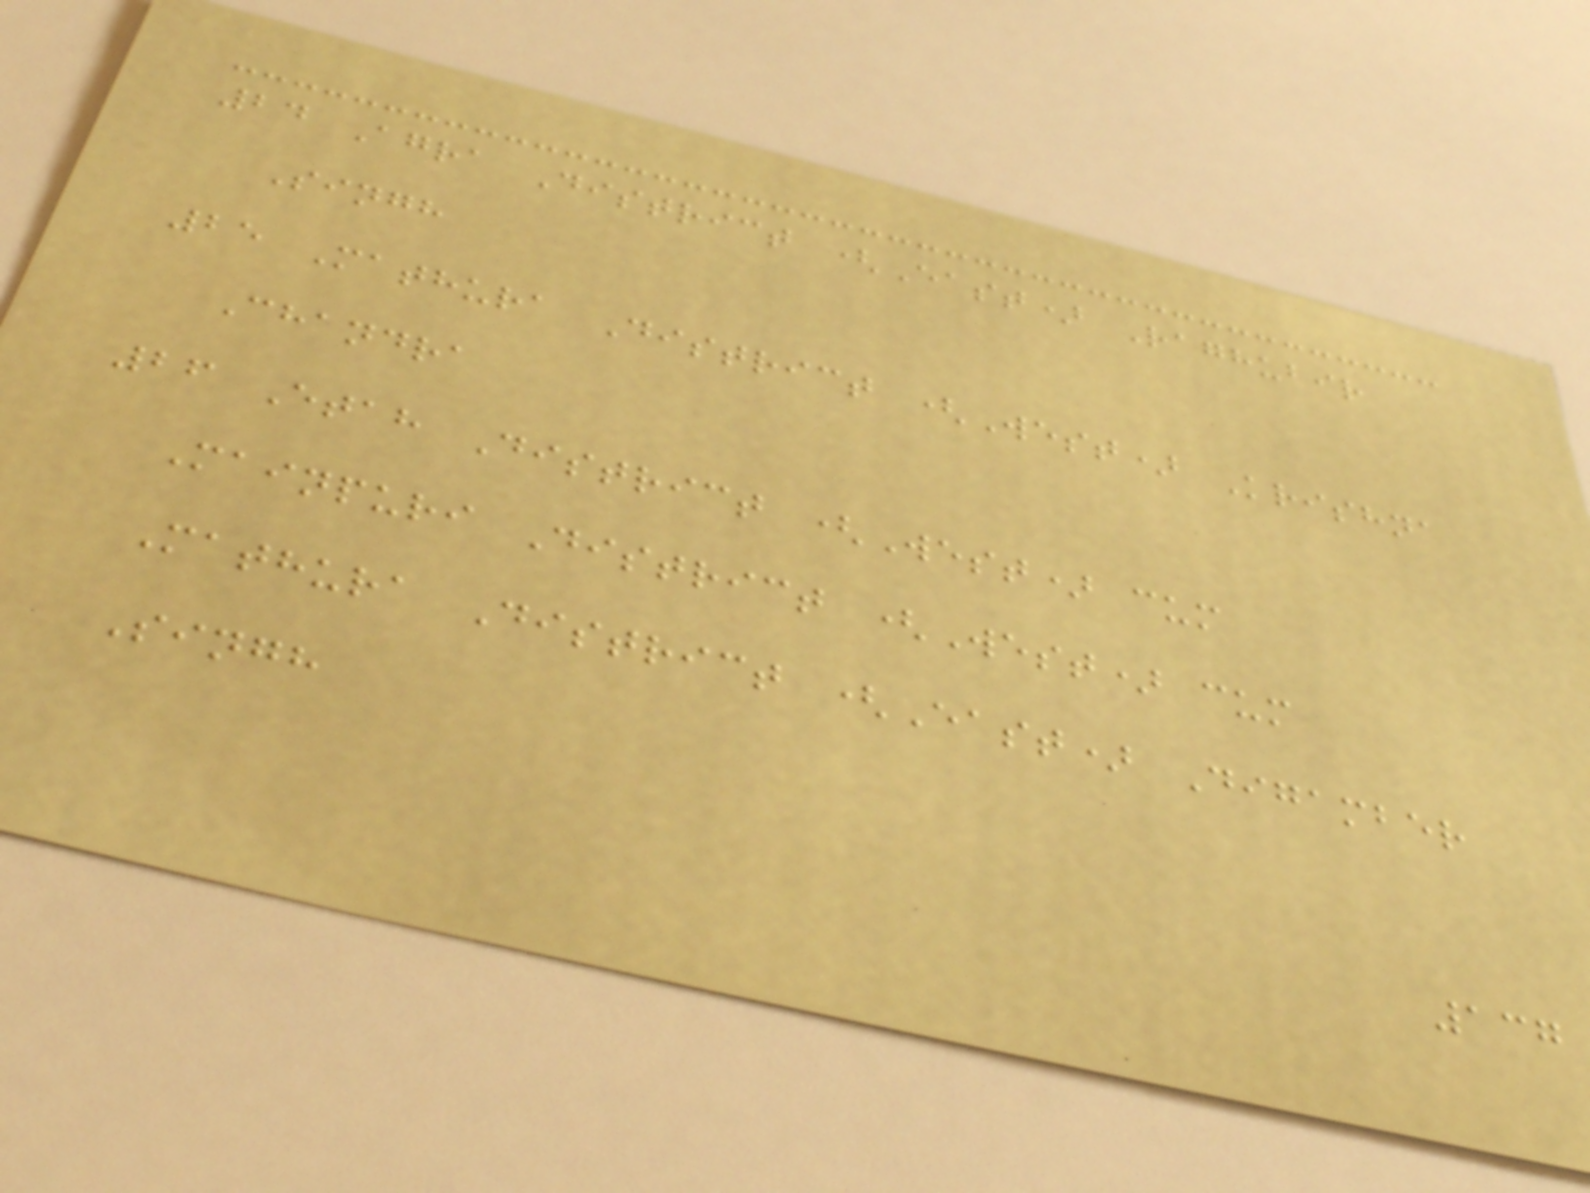24 Agra District (East) Raghubir
Singh
25 Mathura District (West) Krishna
Chandra
26 Etah District (West) cum
Mainpuri District (West) cum
Mathura District (East) Digamber
Singh
137
